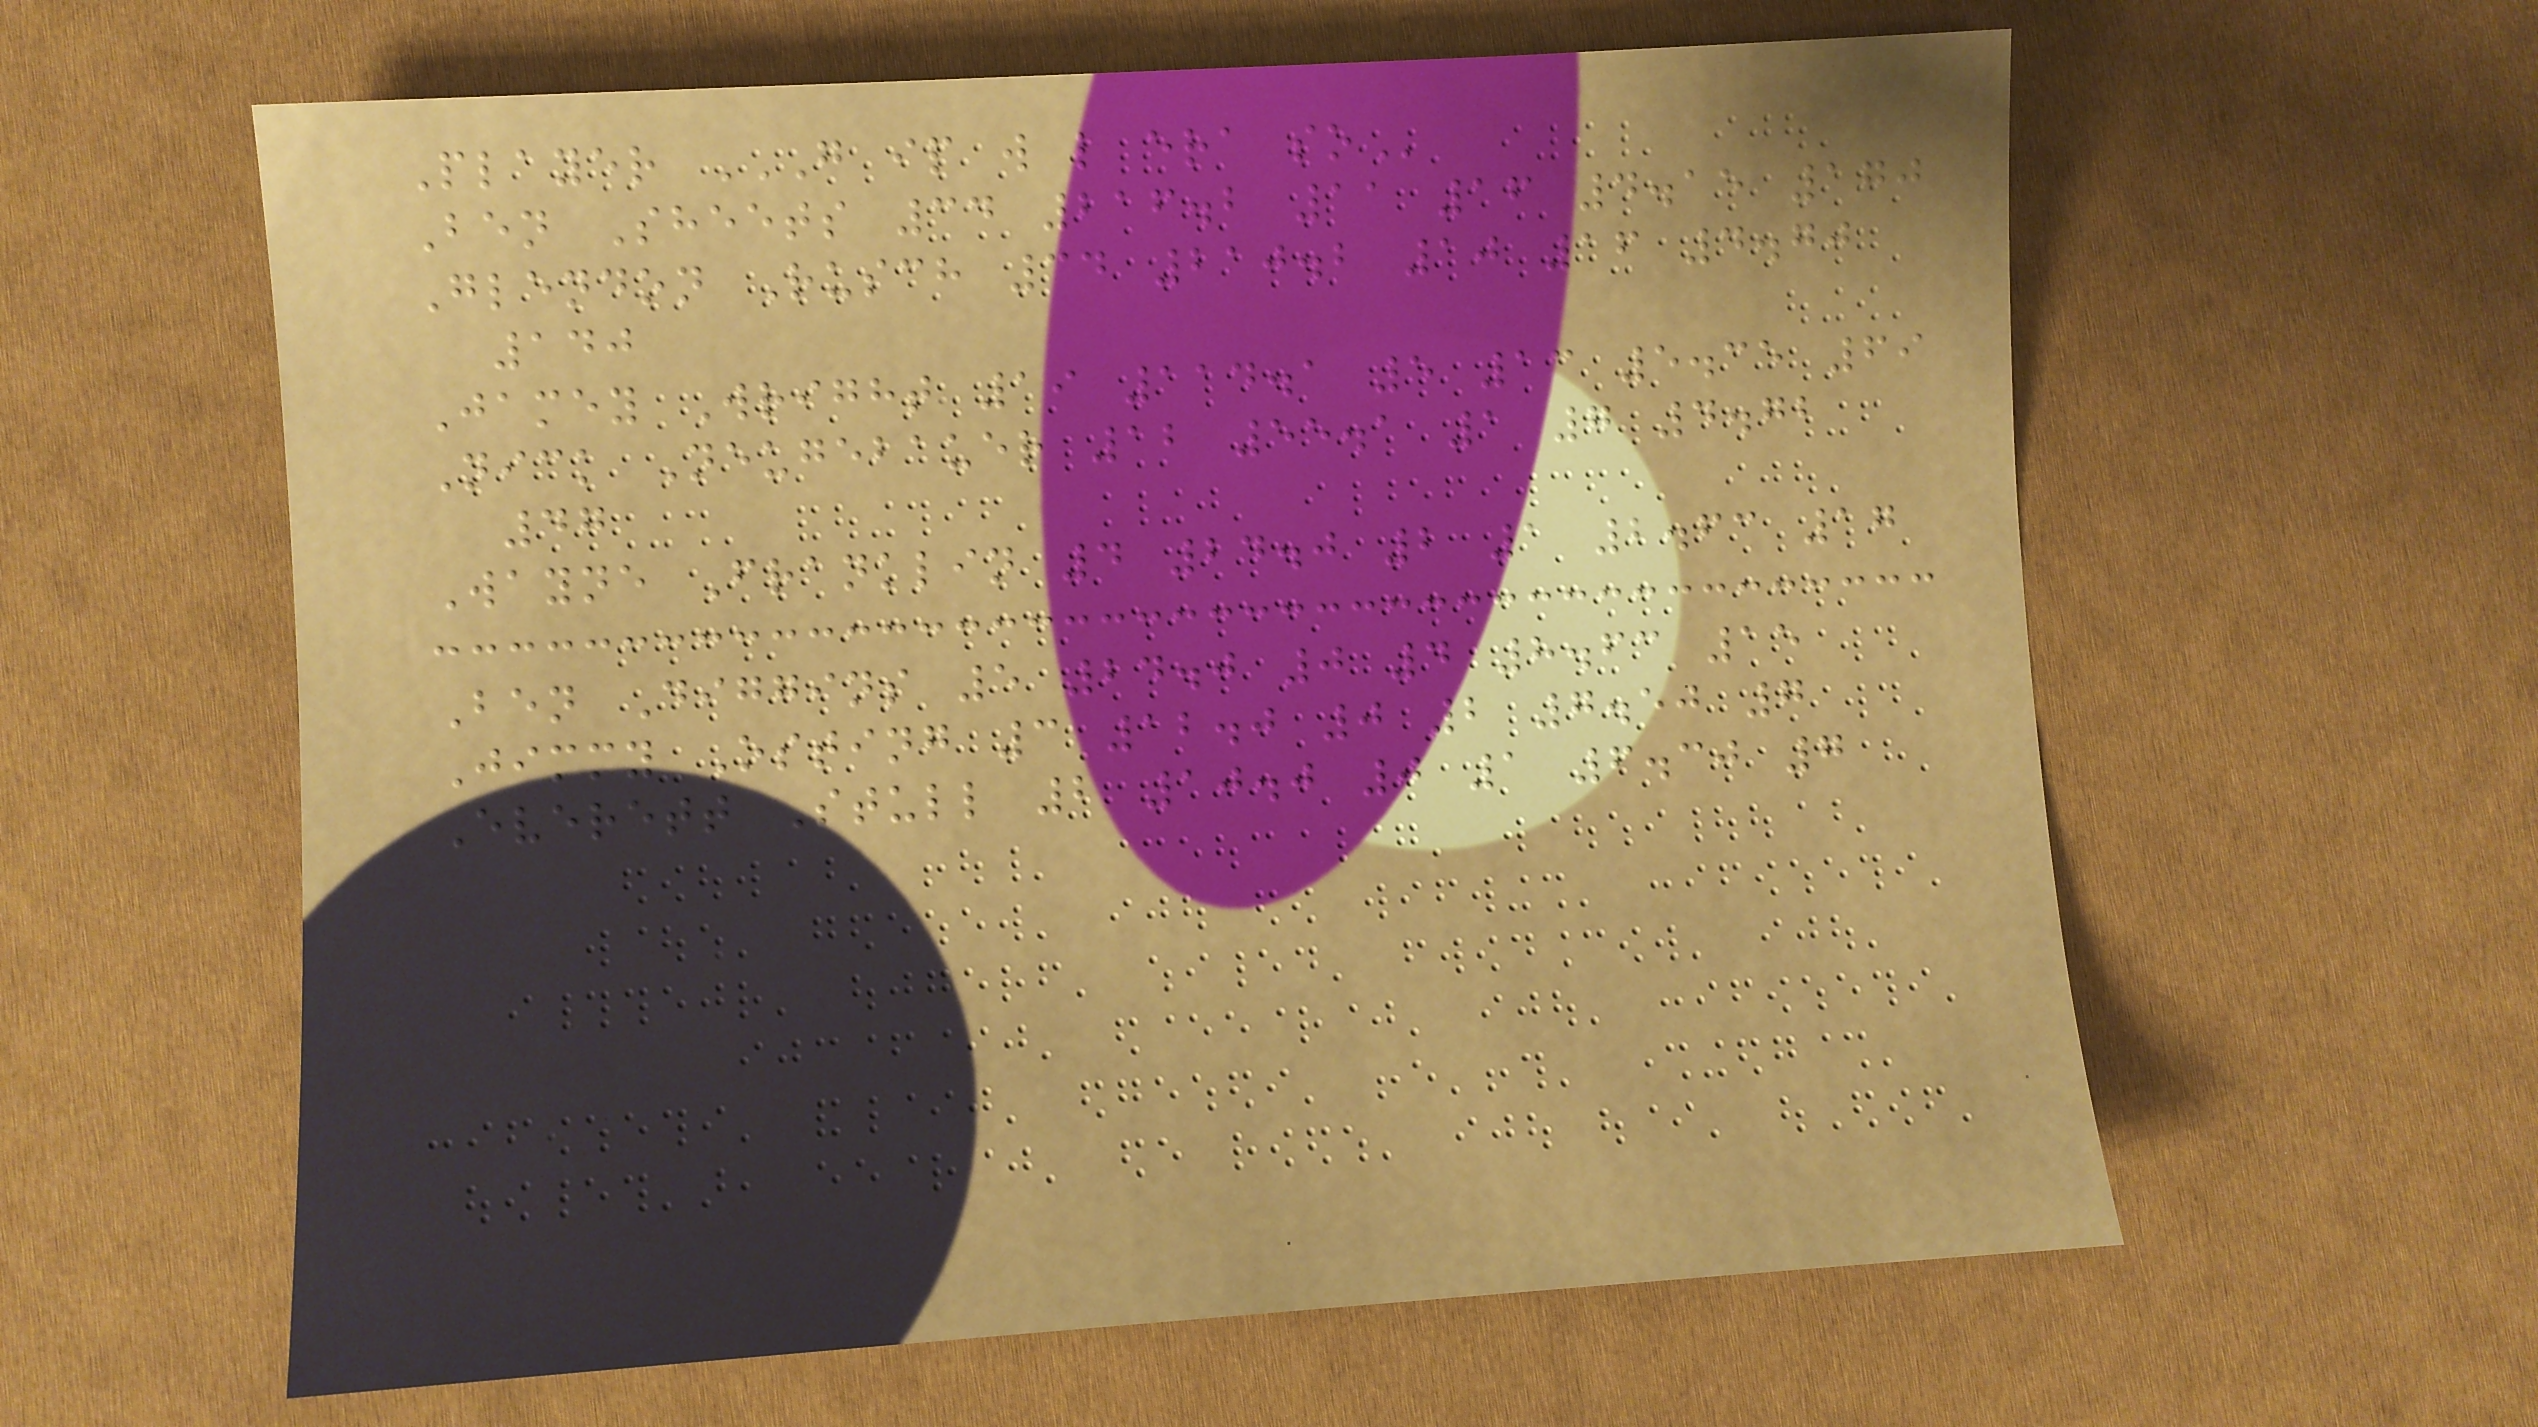Player G IP W L ERA SO
Ben Sheets 34 216.2 11 16 4.15 170
Glendon Rusch 34 210.2 10 16 4.70
140
Jamey Wright 19 114.1 5 13 5.35 69
Nick Neugebauer 12 55.1 1 7 4.72
47
Wayne Franklin 4 24.0 2 1 2.63 17
Ben Diggins 5 24.0 0 4 8.63 15
Jimmy Osting 3 12.0 0 2 7.50 7
Everett Stull 2 10.0 0 1 6.30 7
